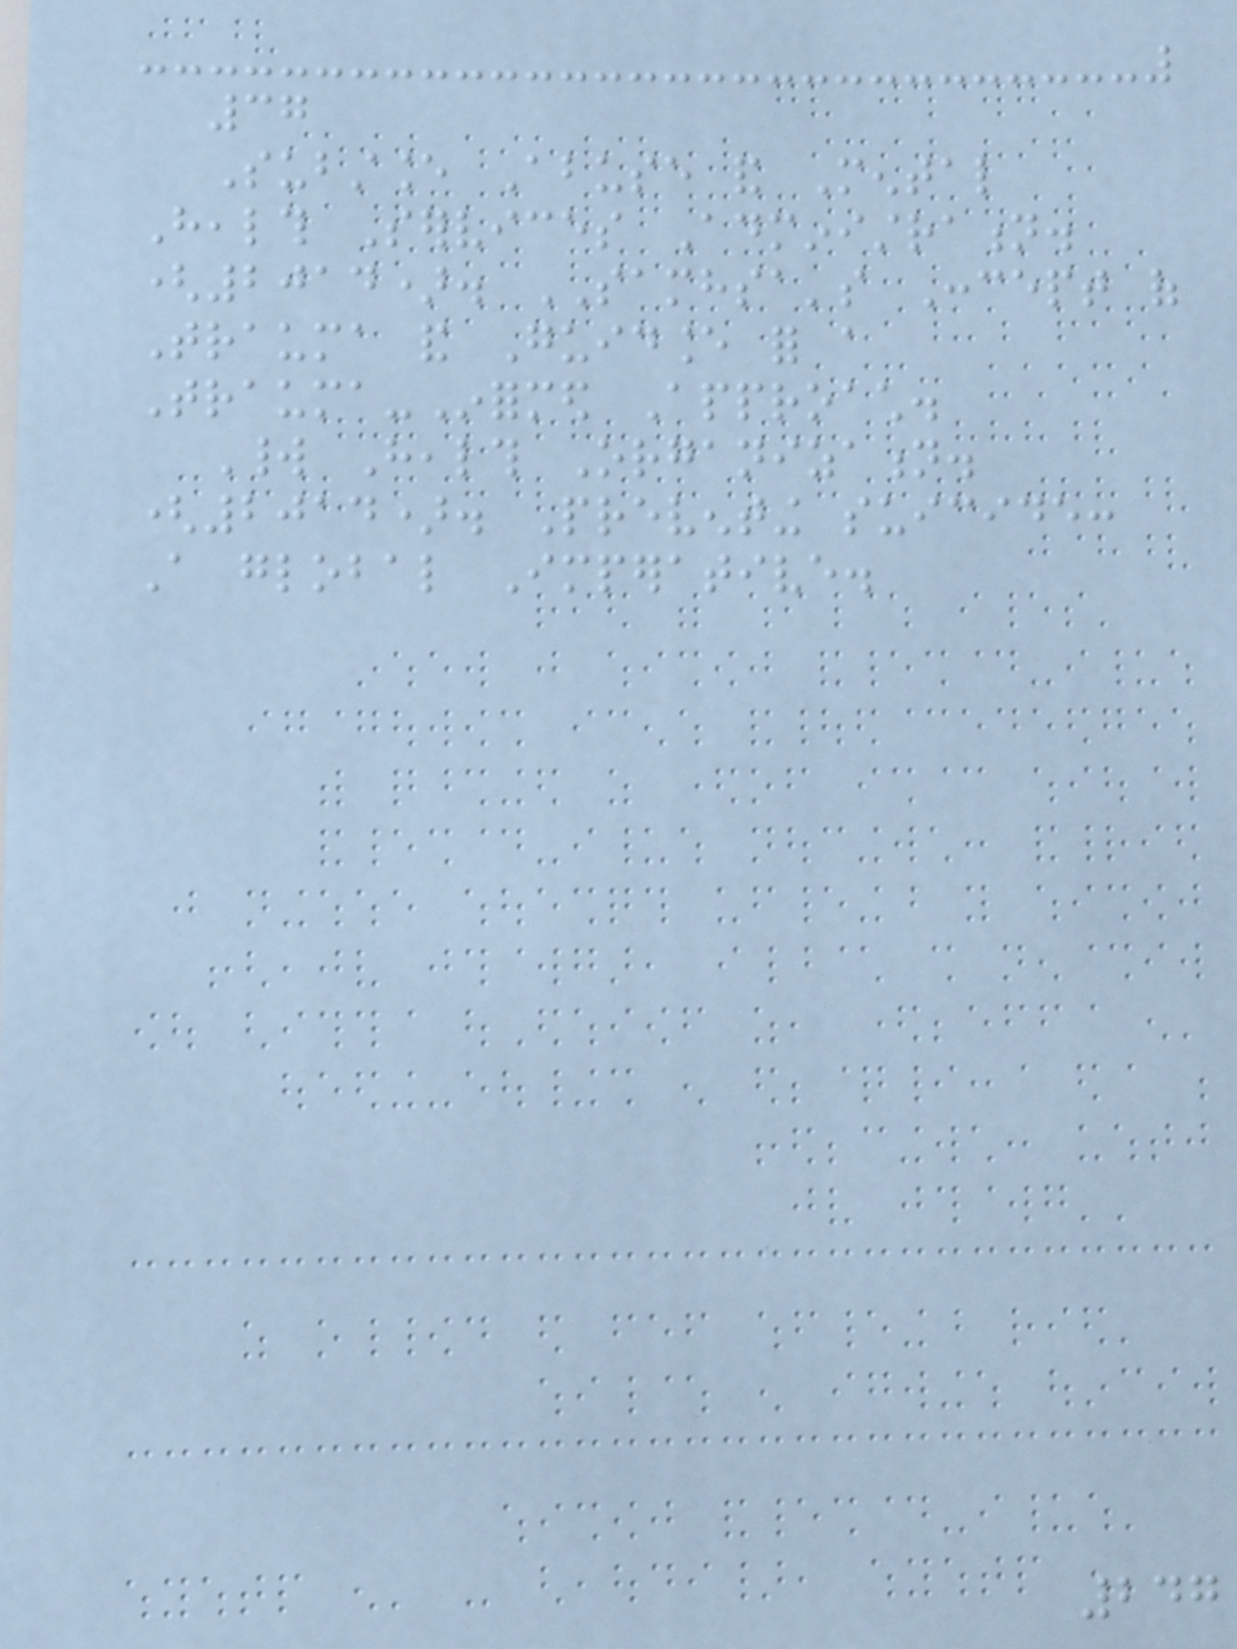37
Substance Abuse and Mental
Health Services Administration.
(2014). SAMHSA's Concept of
Trauma and Guidance for a
Trauma-Informed Approach.
World Health Organization.
(2014). Preventing suicide:
A global Imperative.
247
